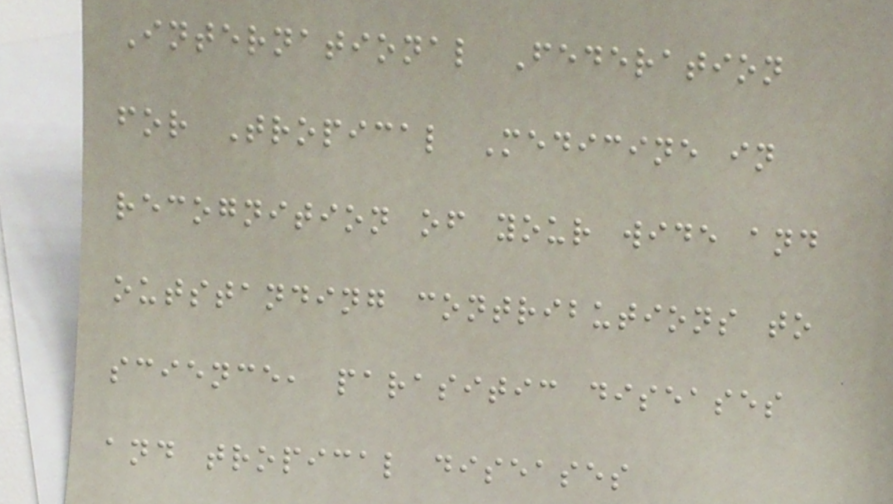International Federation
for Tropical Medicine in
recognition of your wide and
outstanding contributions to
science, parasitic diseases
and tropical diseases
